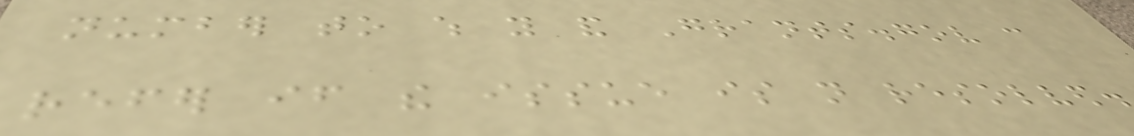number to which you and Grants.gov can
refer if the issue is not resolved.
